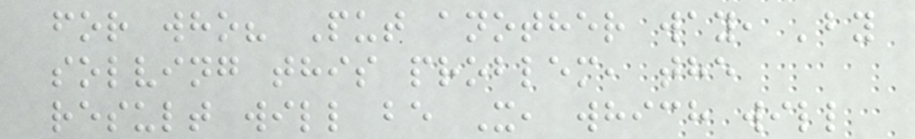for who? Put another way, 'by
solving this problem, the
result will be X, which will
